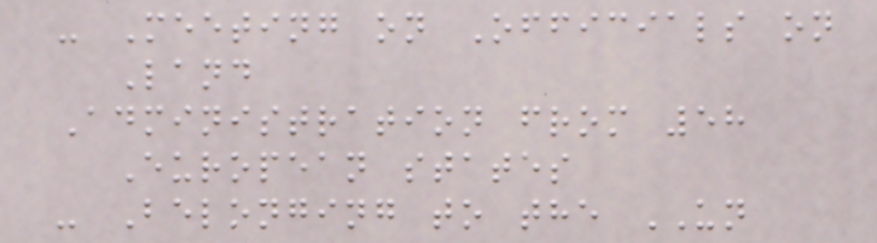- Meeting on Officials on
Land
Administration from 58
European states
- Belonging to the UN
